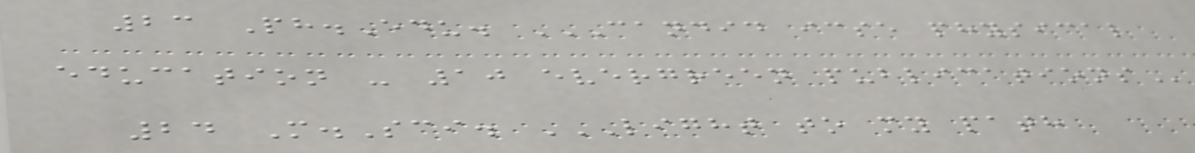23 Ph.Edu. CANDID ICSE PHYSICAL
EDUCATION - 10 EVERGREEN PUBLICATIONS
24 M.Sci. LIGHT TO MY PATH
